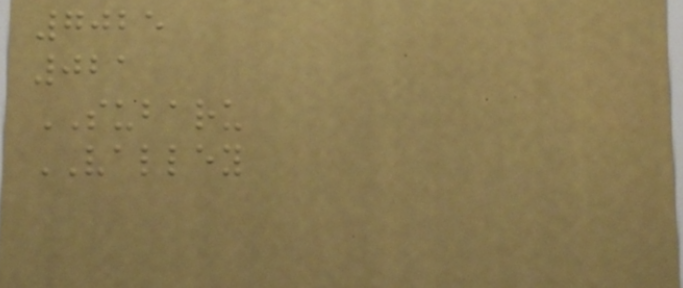7025
021
SUBARU
VALLEY
